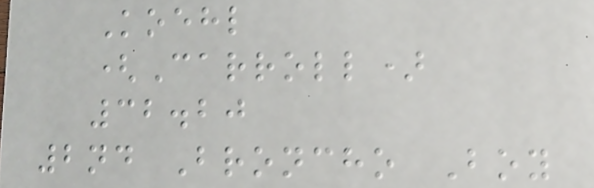Koehl
(Carroll)
32.20
2nd Broncho Boy
